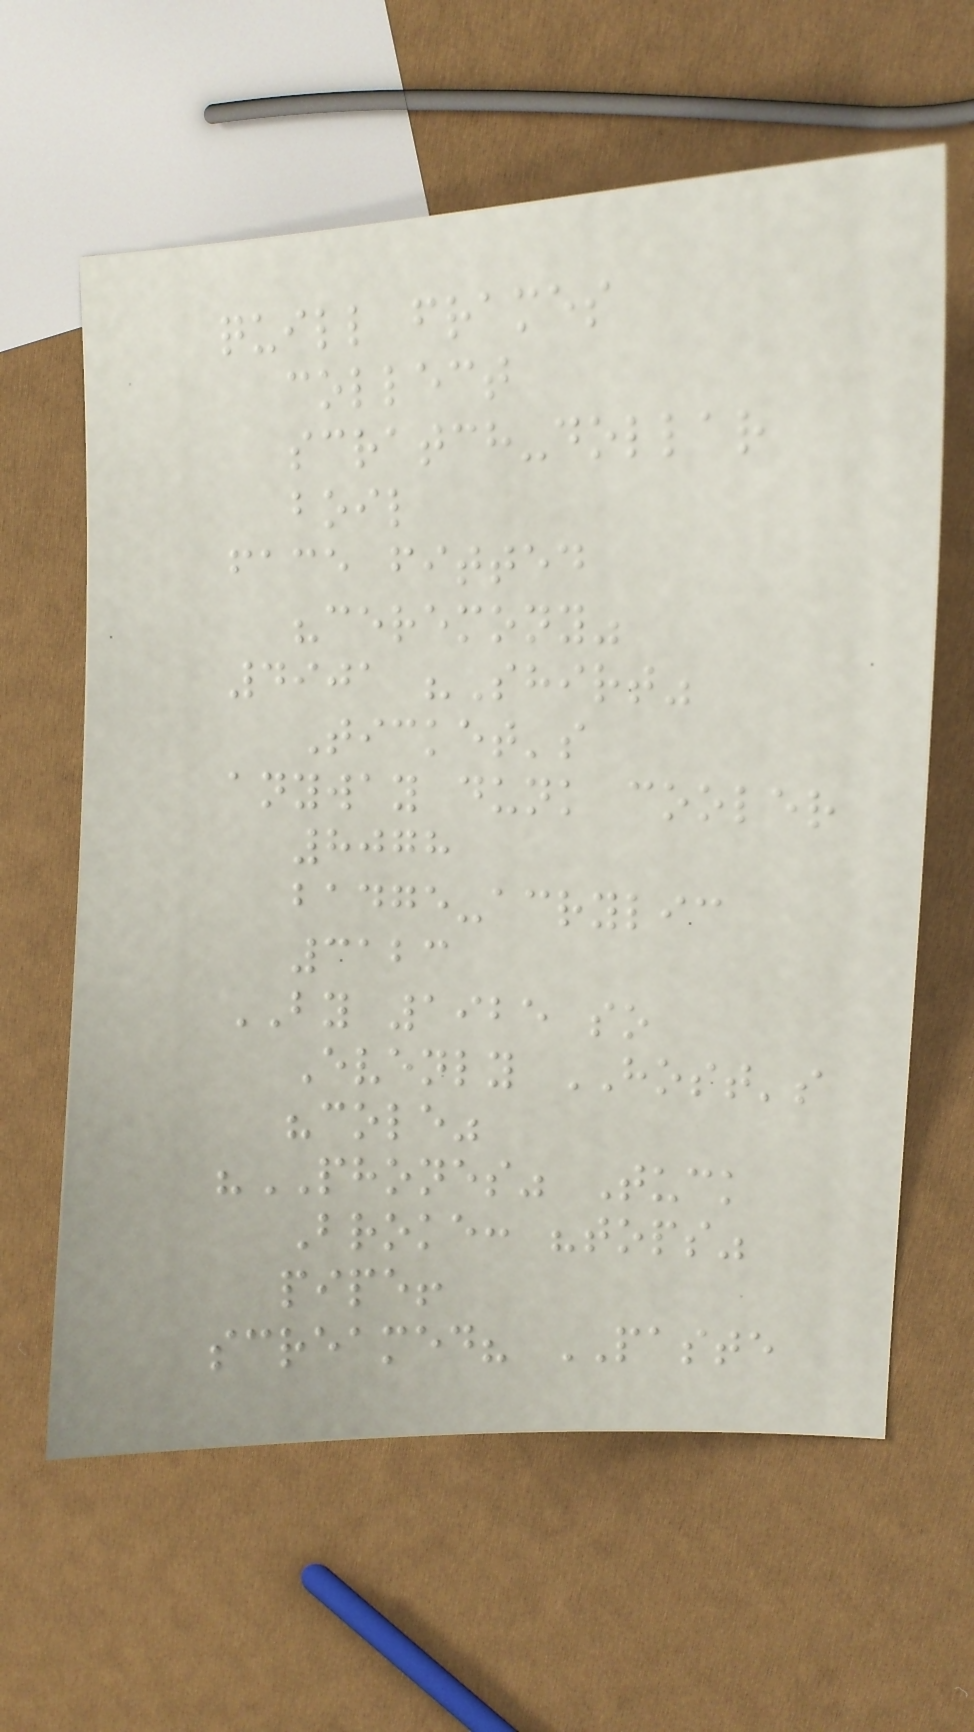quill frames
collect
scratch-dollar
boil
face fitted
"ceremony"
4901 "Shirt"
Ticket's
anyway dunk cooler
8078
badge-acrylic
3123
BY 1925 so
Evenly HOST's
"cole"
"PHONES" Tuck
Broke: "tops"
pipe!
screamed? PASTE
